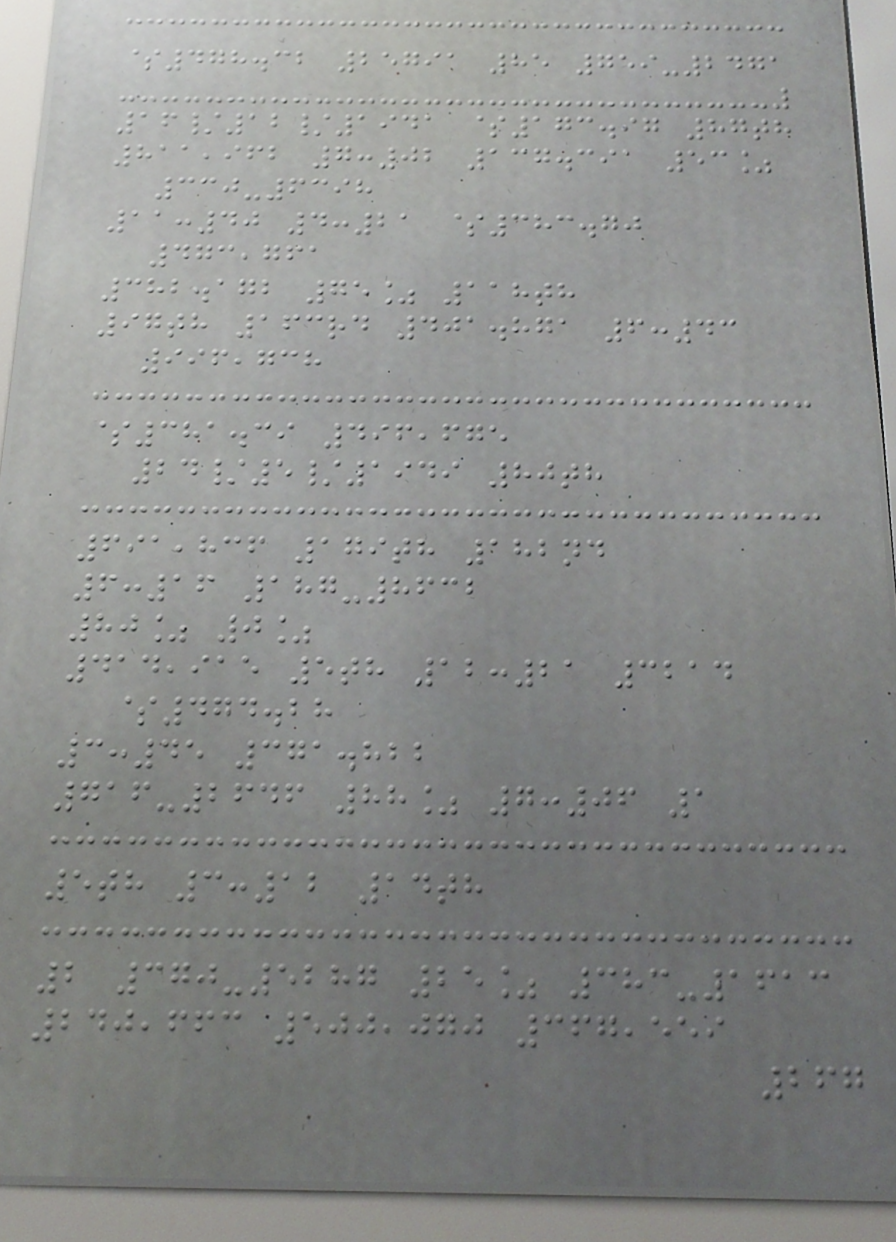$478.32 25791 85 759-2471
16/12/1941 $173.97 87th
811,962 7:02 137.391 53%
330-6398
11:40 4:21 $383.70
473,761
382.172 75% 118th
97th 163rd 401.871 6:43
996,738
$381.39 496,675
24/5/1949 80th
691,836 179th 182nd
6:16 187-8632
80% 0%
414,915 5th 12:21 3214
$474.28
3:45 371.822
716-2646 88% 7:06 1
5th 3:12 14th
2 370-5287 25% 383-1613
240,663 500,070 367,559
267
